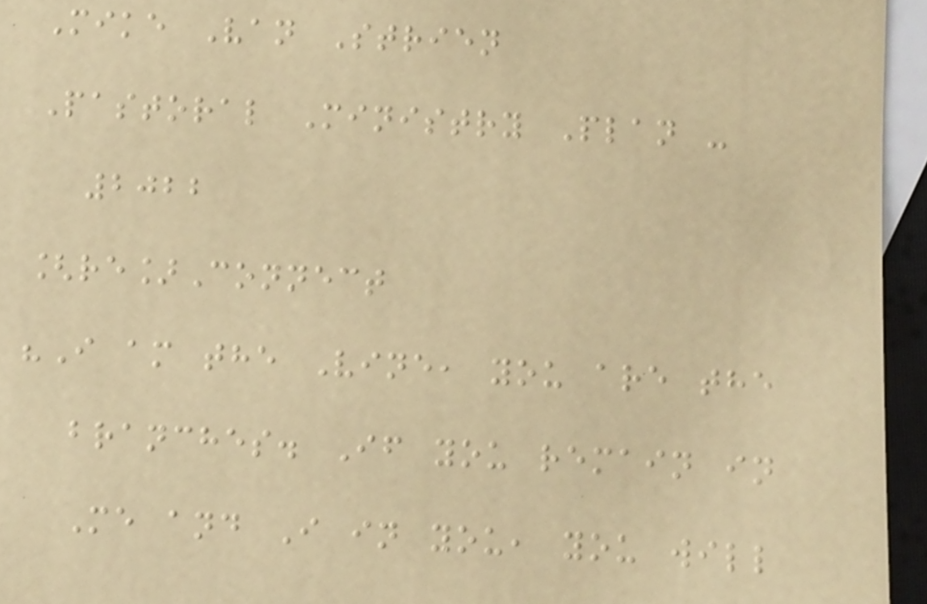Mike Van Strien
Pastoral Ministry Plan -
2022
[re]Connect
"I am the Vine, you are the
branches. If you remain in
Me and I in you, you will
